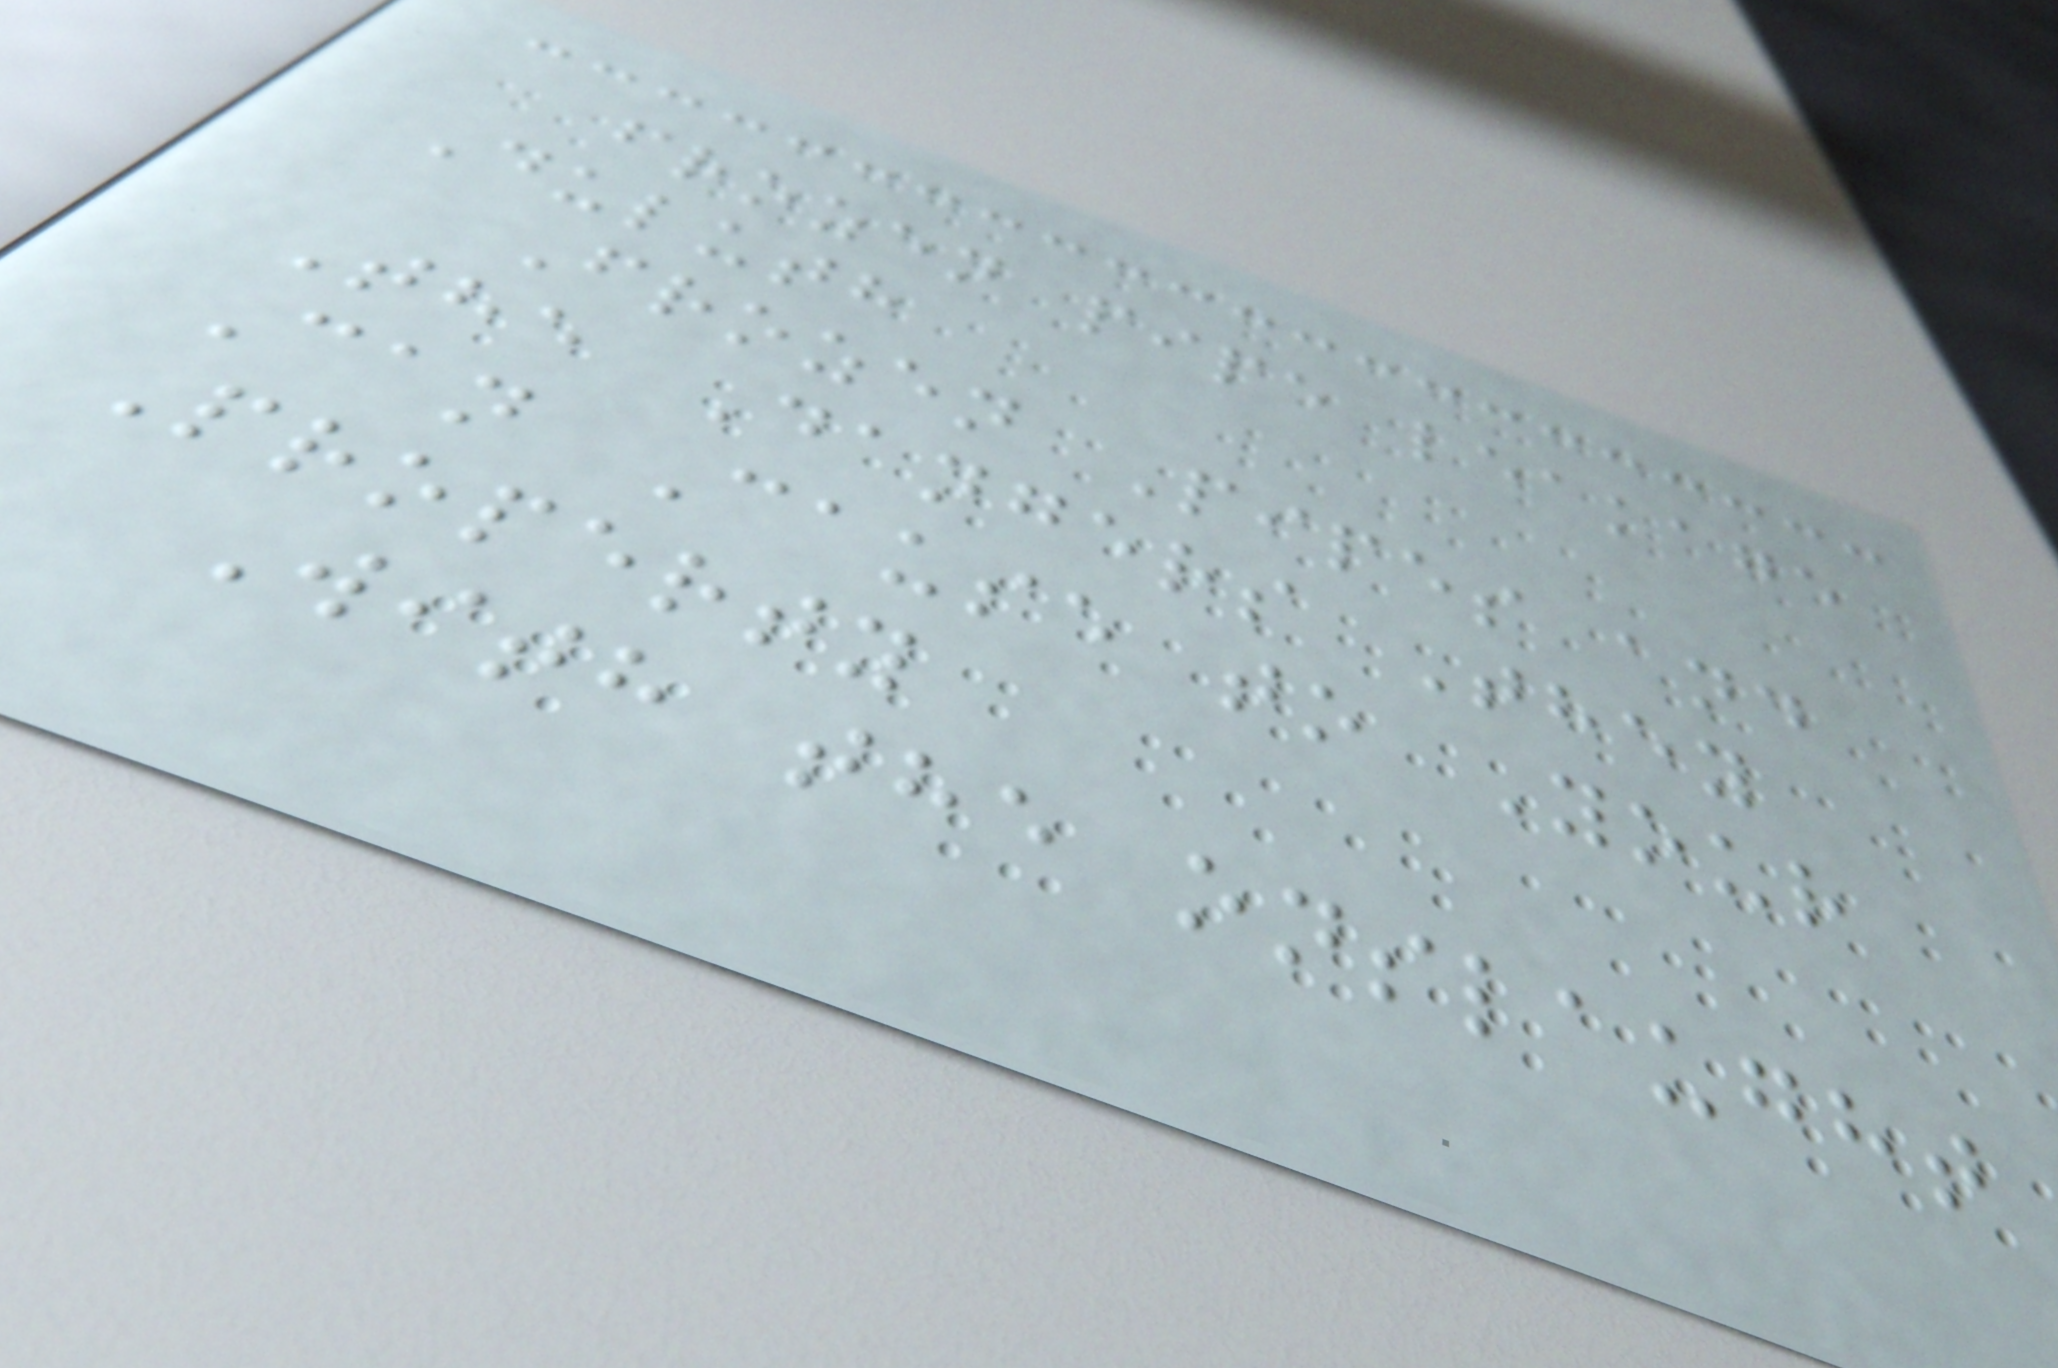frozen pipe leakage
Duluth
Frozen Pipes and
The Dangers They
Can Cause to Your
Property
With the onslaught
